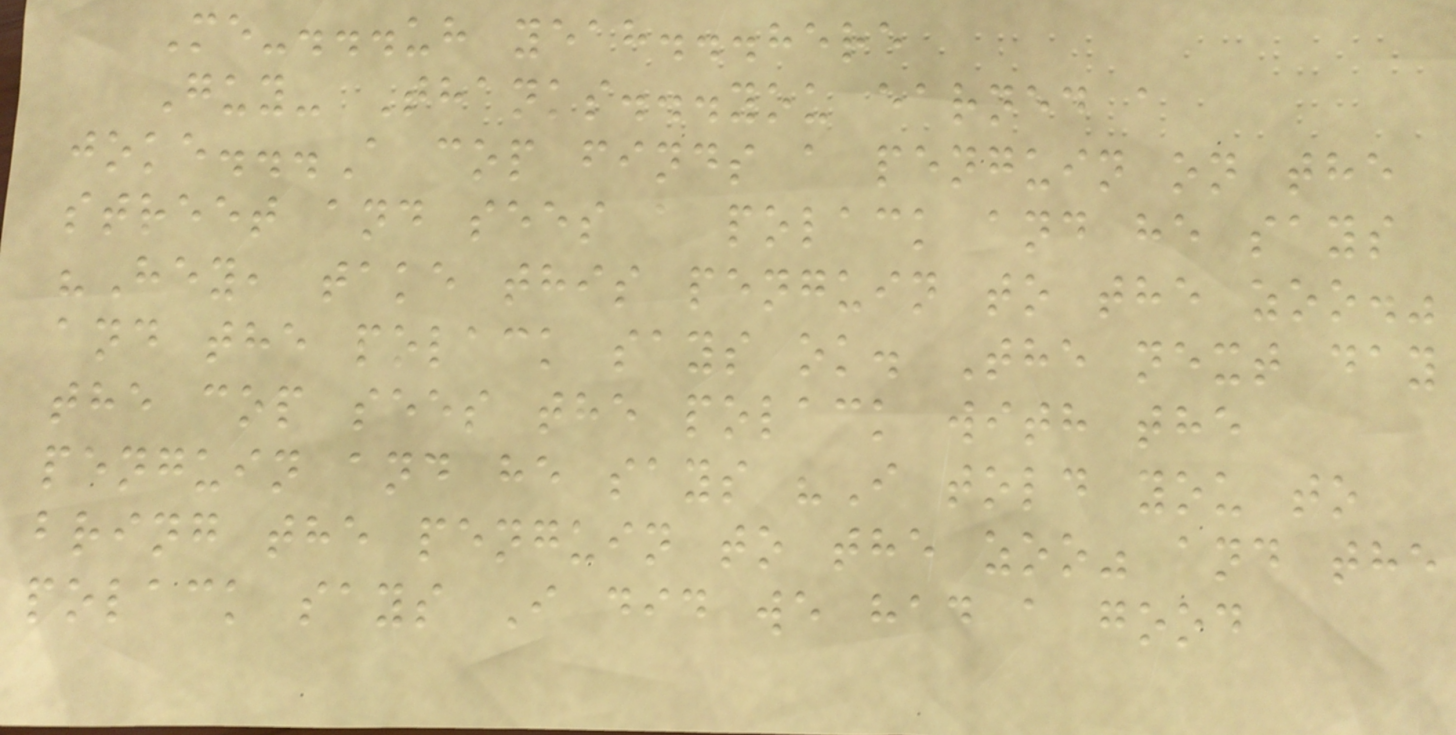Me-...uh yeah...here
Guy- Thanks...you earned a
joke...A cop finds a penguin on the
street and sees a polack and he says
"Hey, take this penguin to the zoo."
and the polack says ok. The next day
the cop sees the polack with the
penguin and he says "I told you to
bring the penguin to the zoo" and the
polack says I did we had a good
